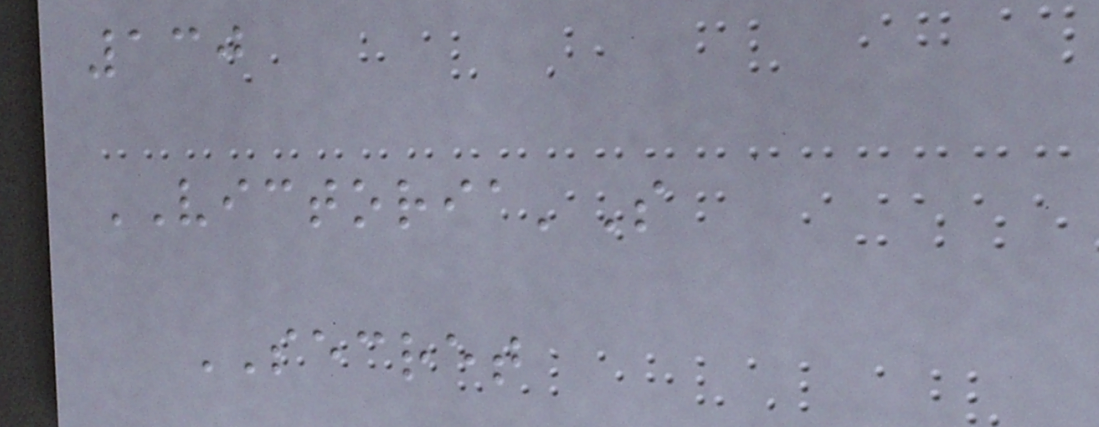130
VICTORIA'S
SECRET
